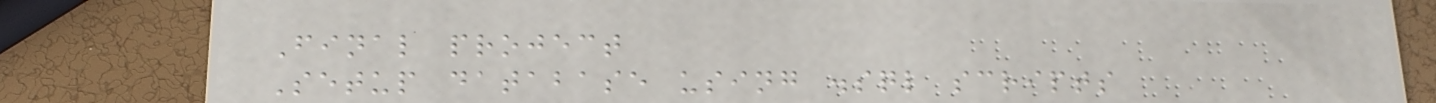Final project
Setup database using .sql scripts
